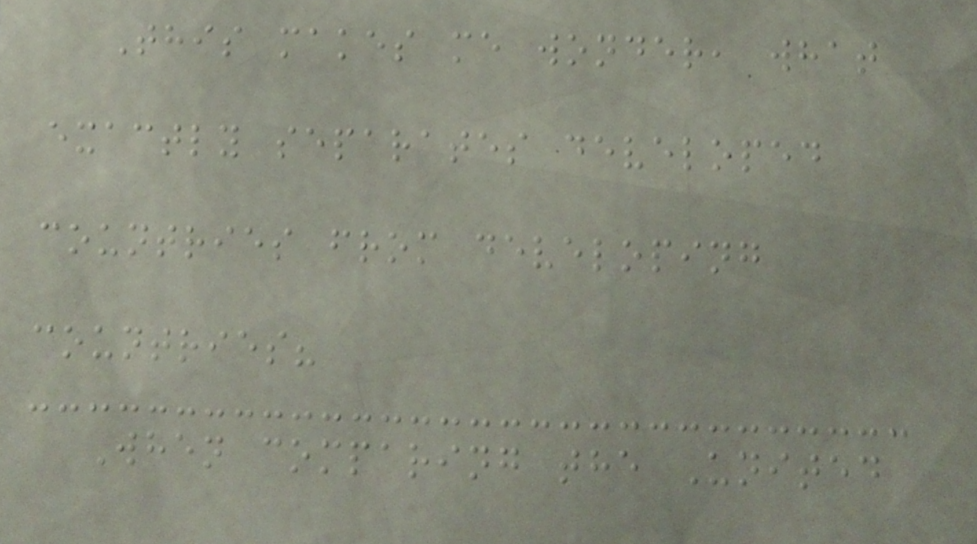This makes me wonder, what
exactly separates developed
countries from developing
countries?
When comparing the United
